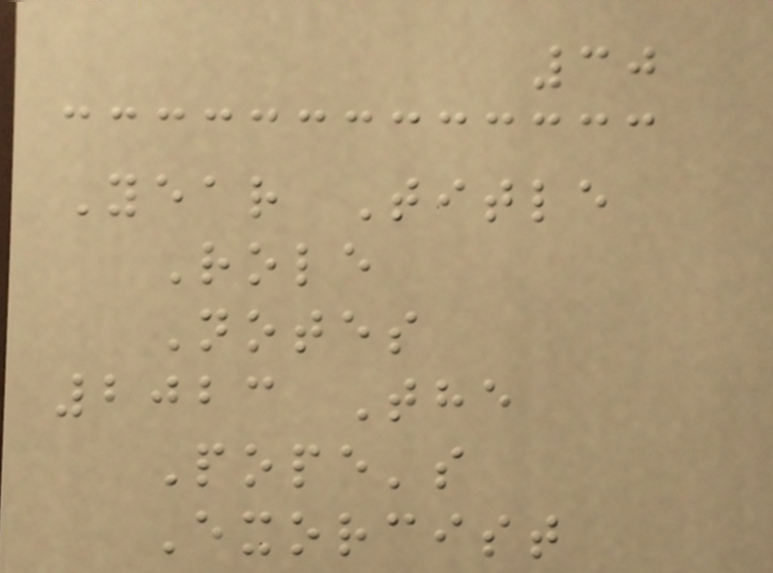30
Year Title
Role
Notes
2023 The
Pope's
Exorcist
